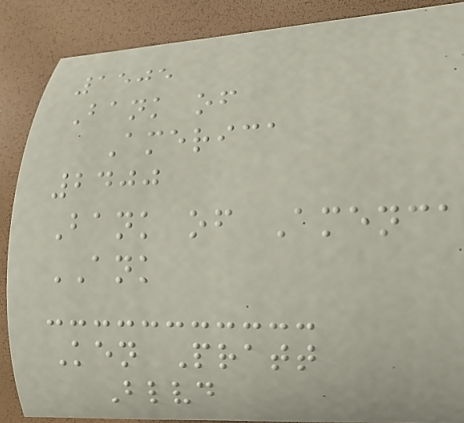1505
Bank of
America
2400
Bank of Amenca
ANK
Ken Pratt
Blvd
